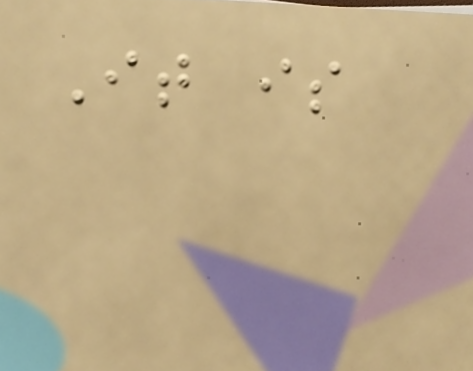It is
